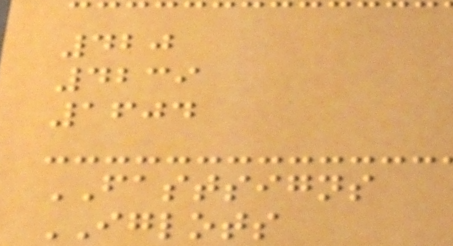420
4239
1604
FASTSIGNS
IGLOTS
